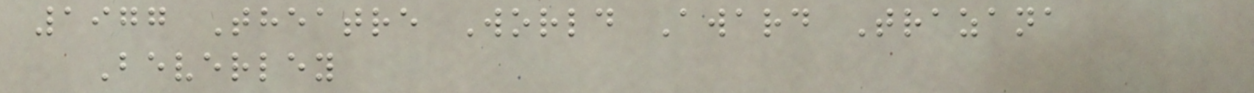1977 Theatre World Award Trazana
Beverley
